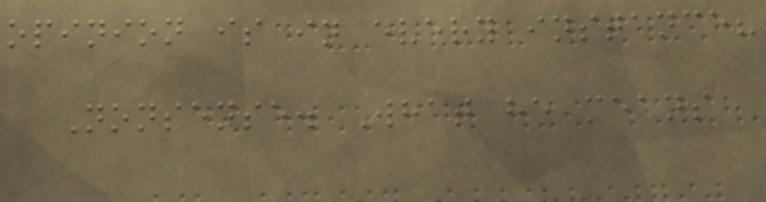opinion is in every instance?
Nonsense. What he means
